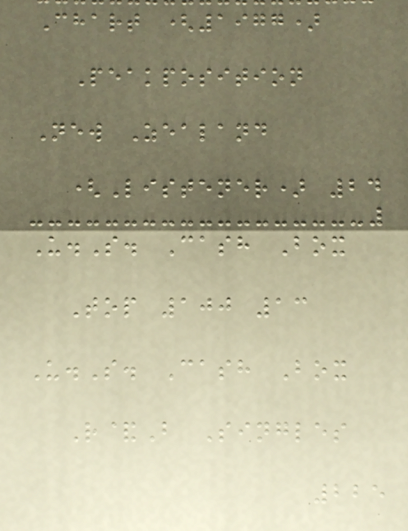Chart (1977)
Peakposition
New Zealand
(Listener) 24
U.S. Cash Box
Top 100 13
U.S. Cash Box
R&B Singles
225
